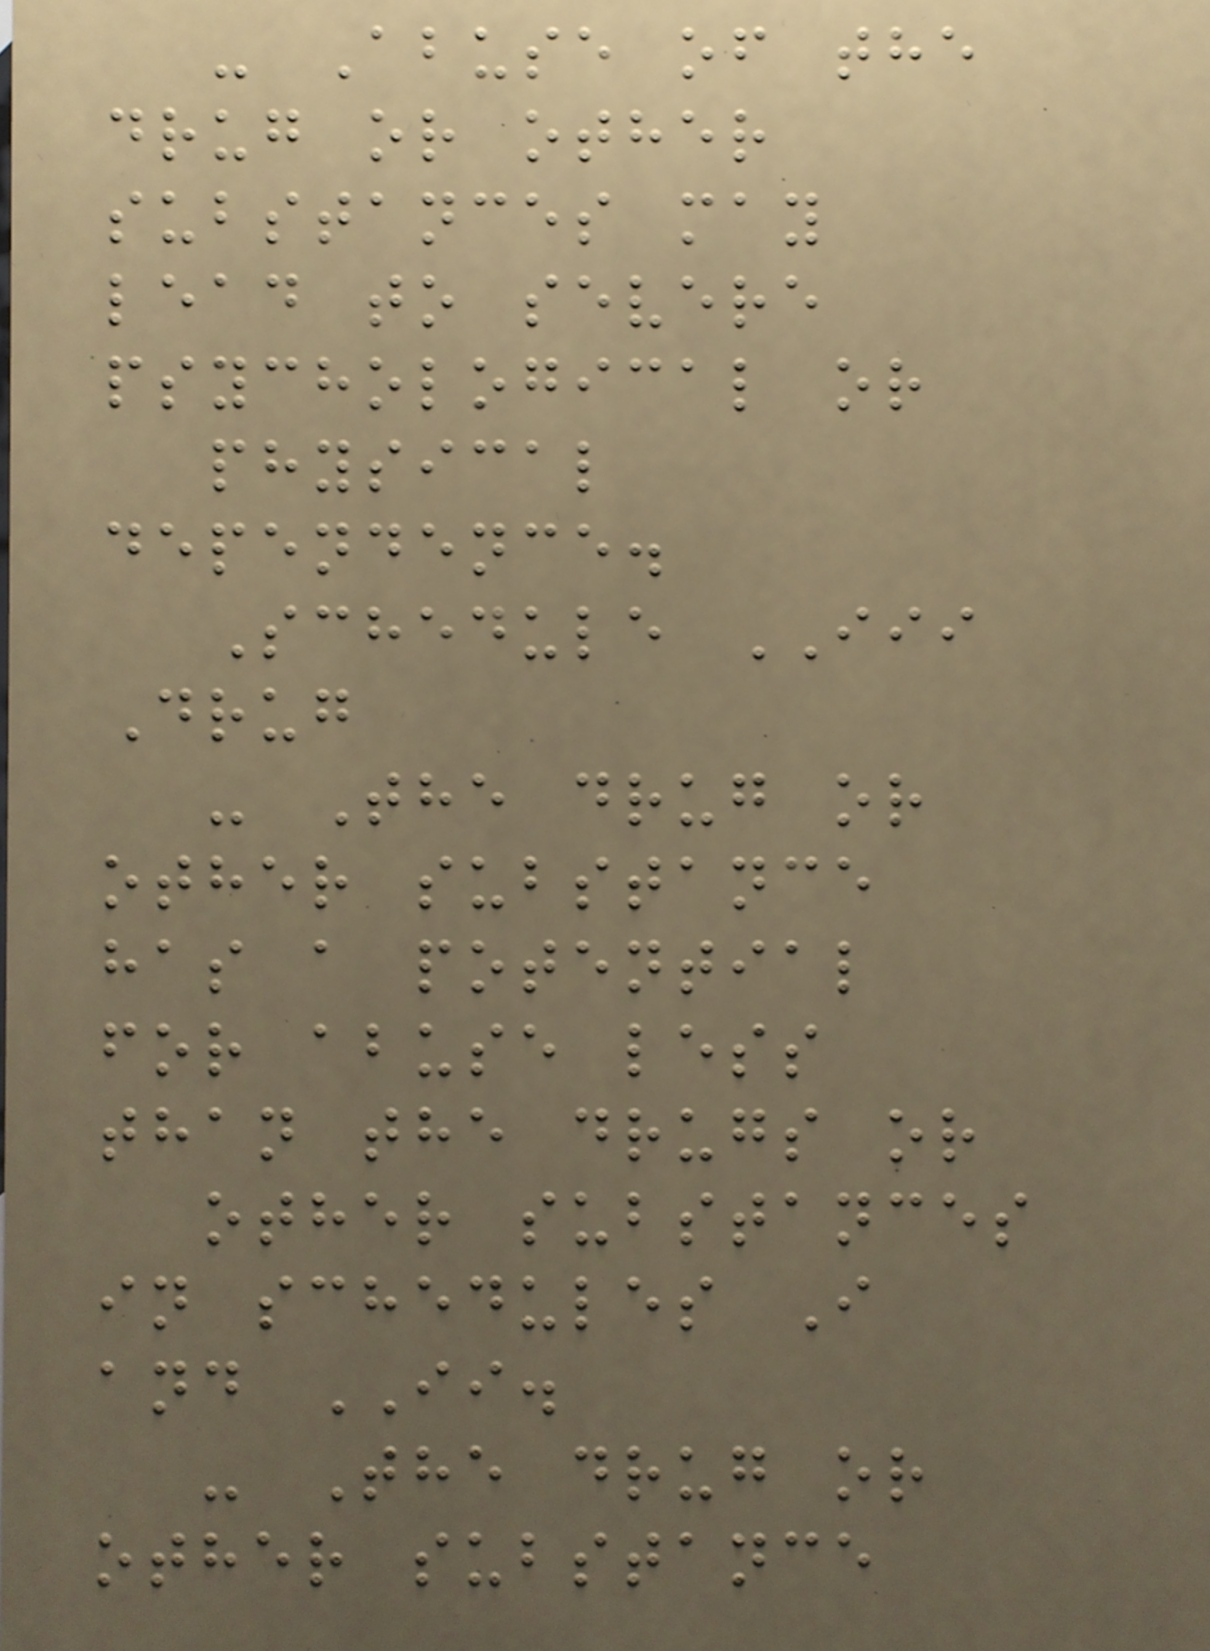- Abuse of the
drug or other
substances may
lead to severe
psychological or
physical
dependence.
Schedule III
Drug
- The drug or
other substance
has a potential
for abuse less
than the drugs or
other substances
in schedules I
and II.
- The drug or
other substance
